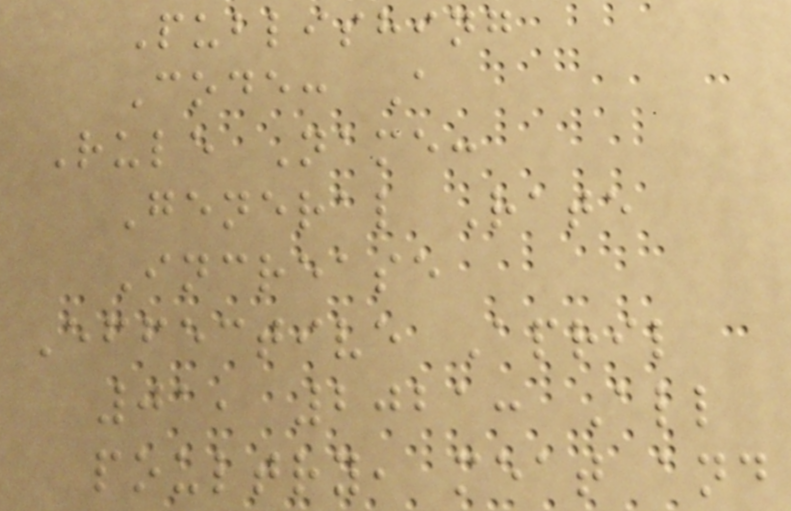Publishing
Code: A
Rule Name:
General Rate
Increase
Effective April
01, 2021: All
poultry, meat and
